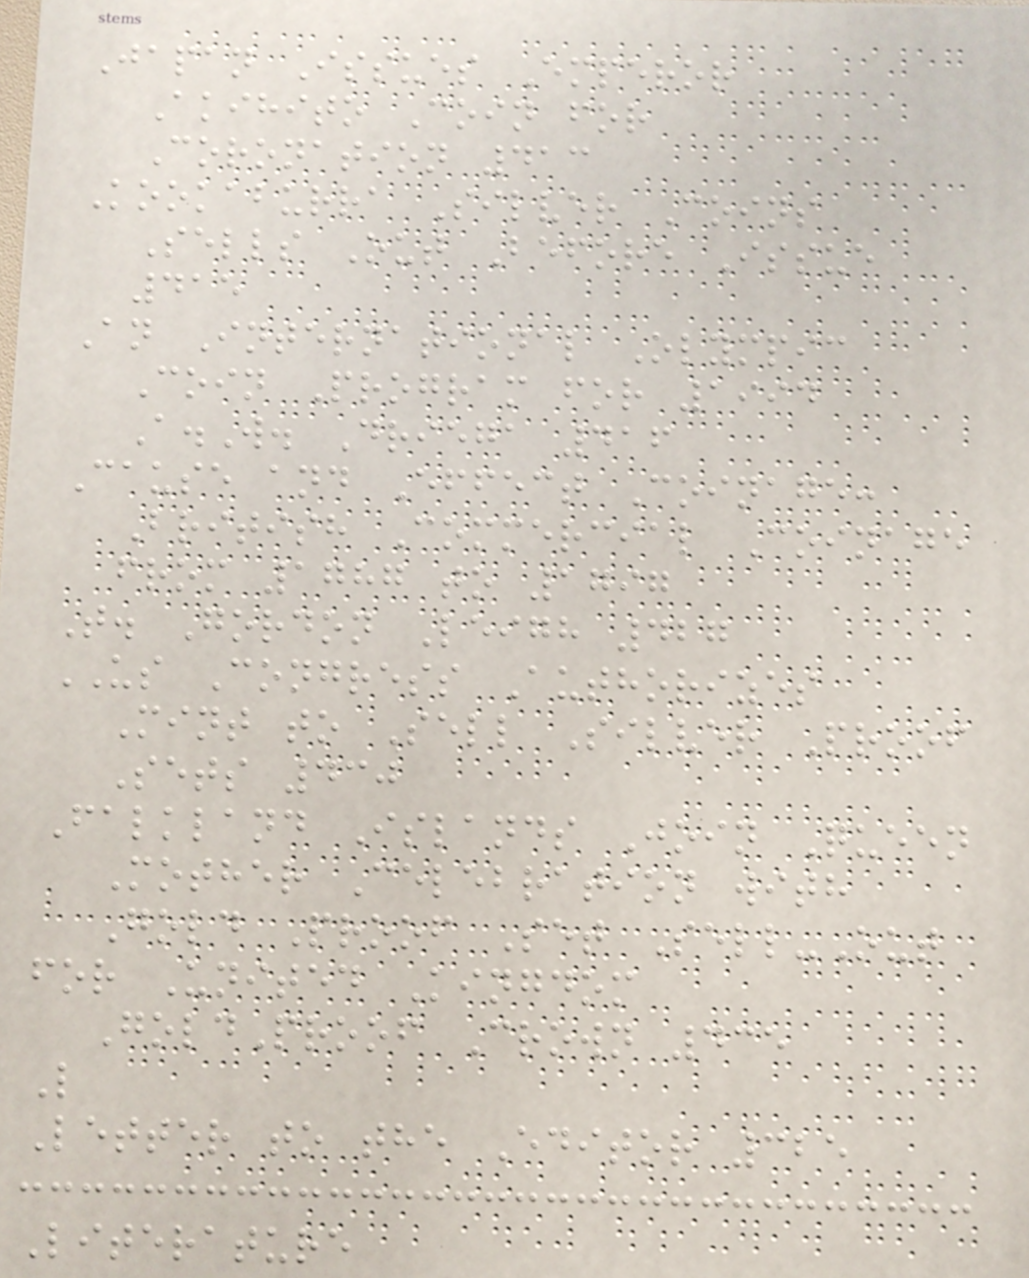Japan Issues Emperor
Akihito Coin for
Coronation 413
Kookaburra Silver Coins
Sells Out Before Issue
415
An International Olympic
Coin Program for 1994
A.W. Driega 416
Cause and Effect Coinage:
British Commercial Coinage
from 1787 to 1797
T. Gordon Leigh 427
US Congress Authorizes
Mint to Sell Silver Proof
Sets 430
Falkland Islands Join Queen
Mother Celebration with
Gold Proof Set Sell-Out
for United Kingdom
GoldProof Crown 435
L
Letter to the Editor 325
Literature
